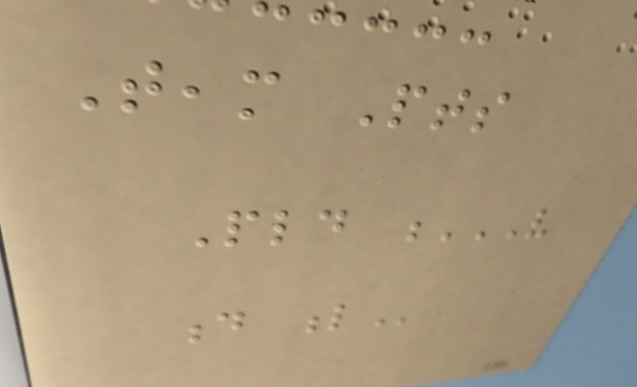Team Pts
Pld V
D L
